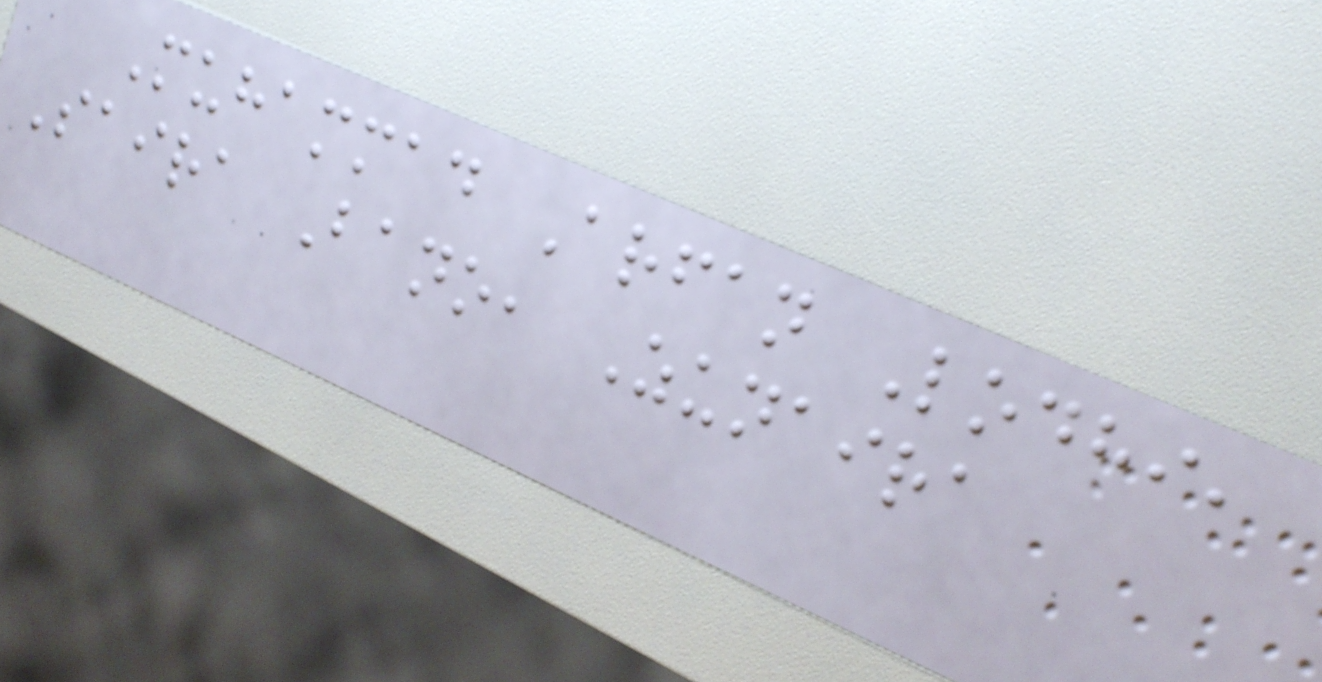Muhammad Arfan Lodhi,
Saira Bano, Zunaira
